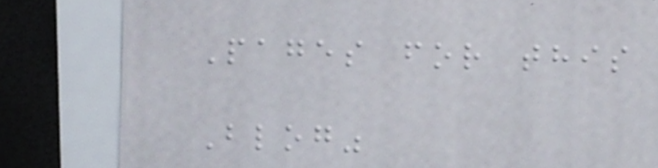Pages for this
Blog"
